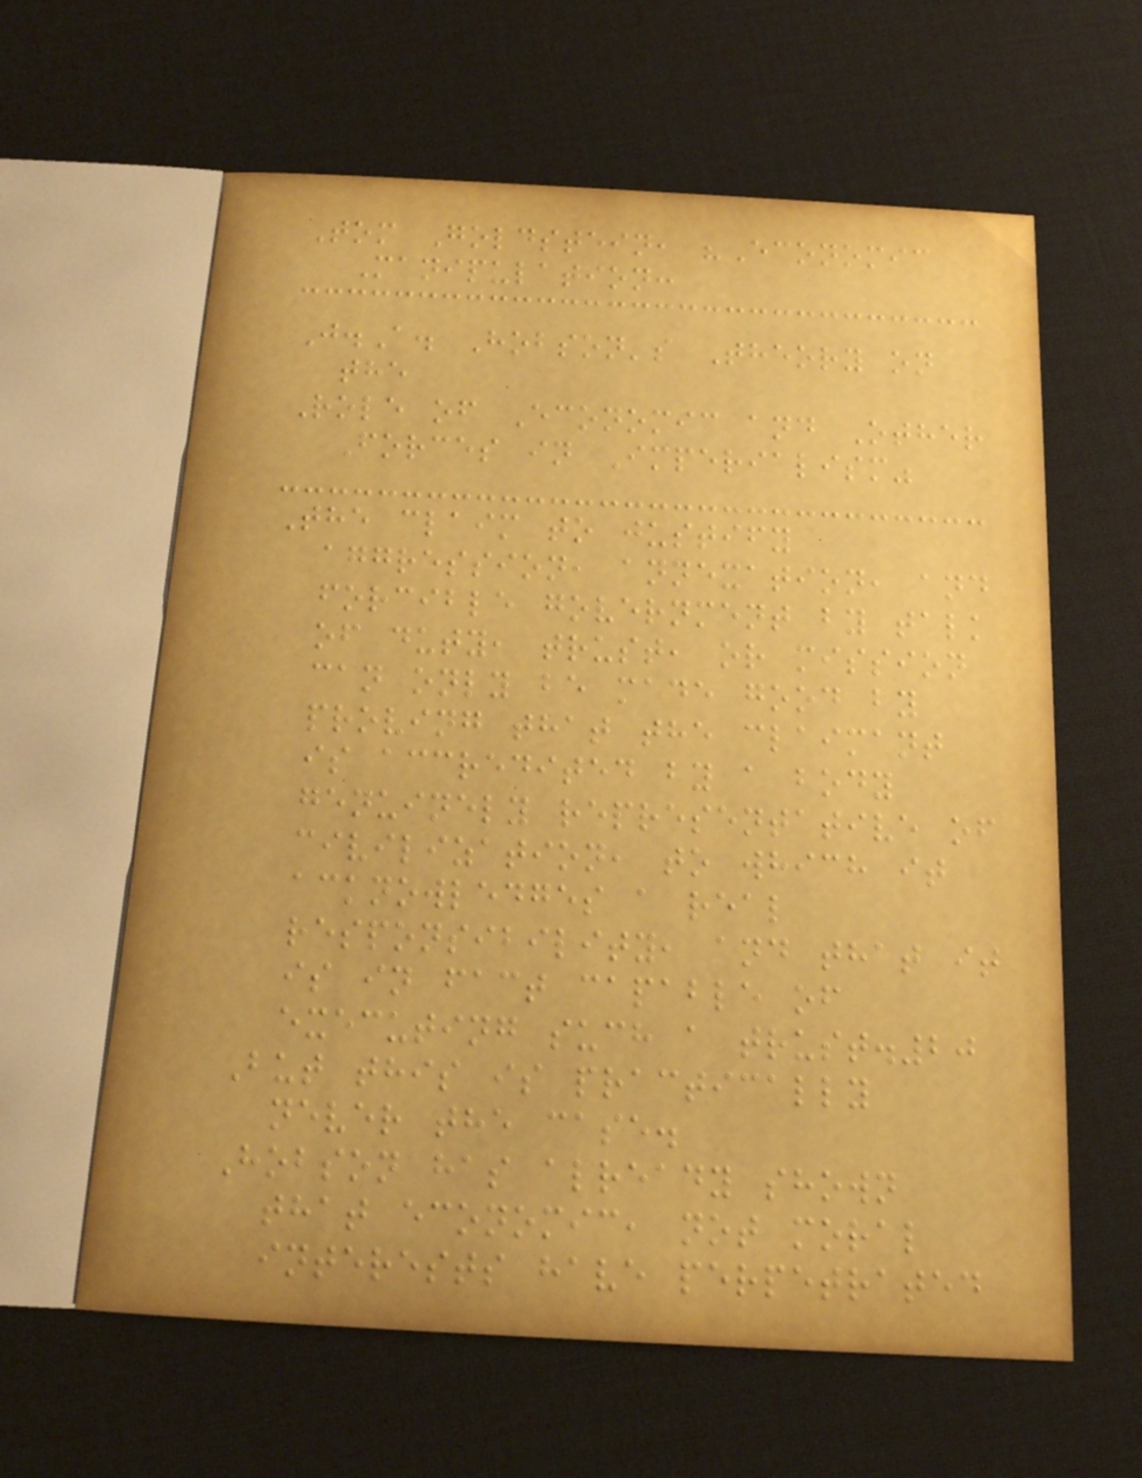Tom Goldstein, "Economic
Manipulation:
J.A. Hobson's Theory on
the
Role of Economic and Other
Forces in Imperialism"
The claim to justify
aggression, annexation, and
forcible government by talk
of duty, trust, or mission
can only be made good by
proving that the claimant
is accredited by a body
genuinely representative of
civilization, to which it
acknowledges a real
responsibility, and that it
is in fact capable of
executing such a trust.20
But this is practically
never the case.
Hobson has already shown
that economic, not moral
interests have perpetrated
